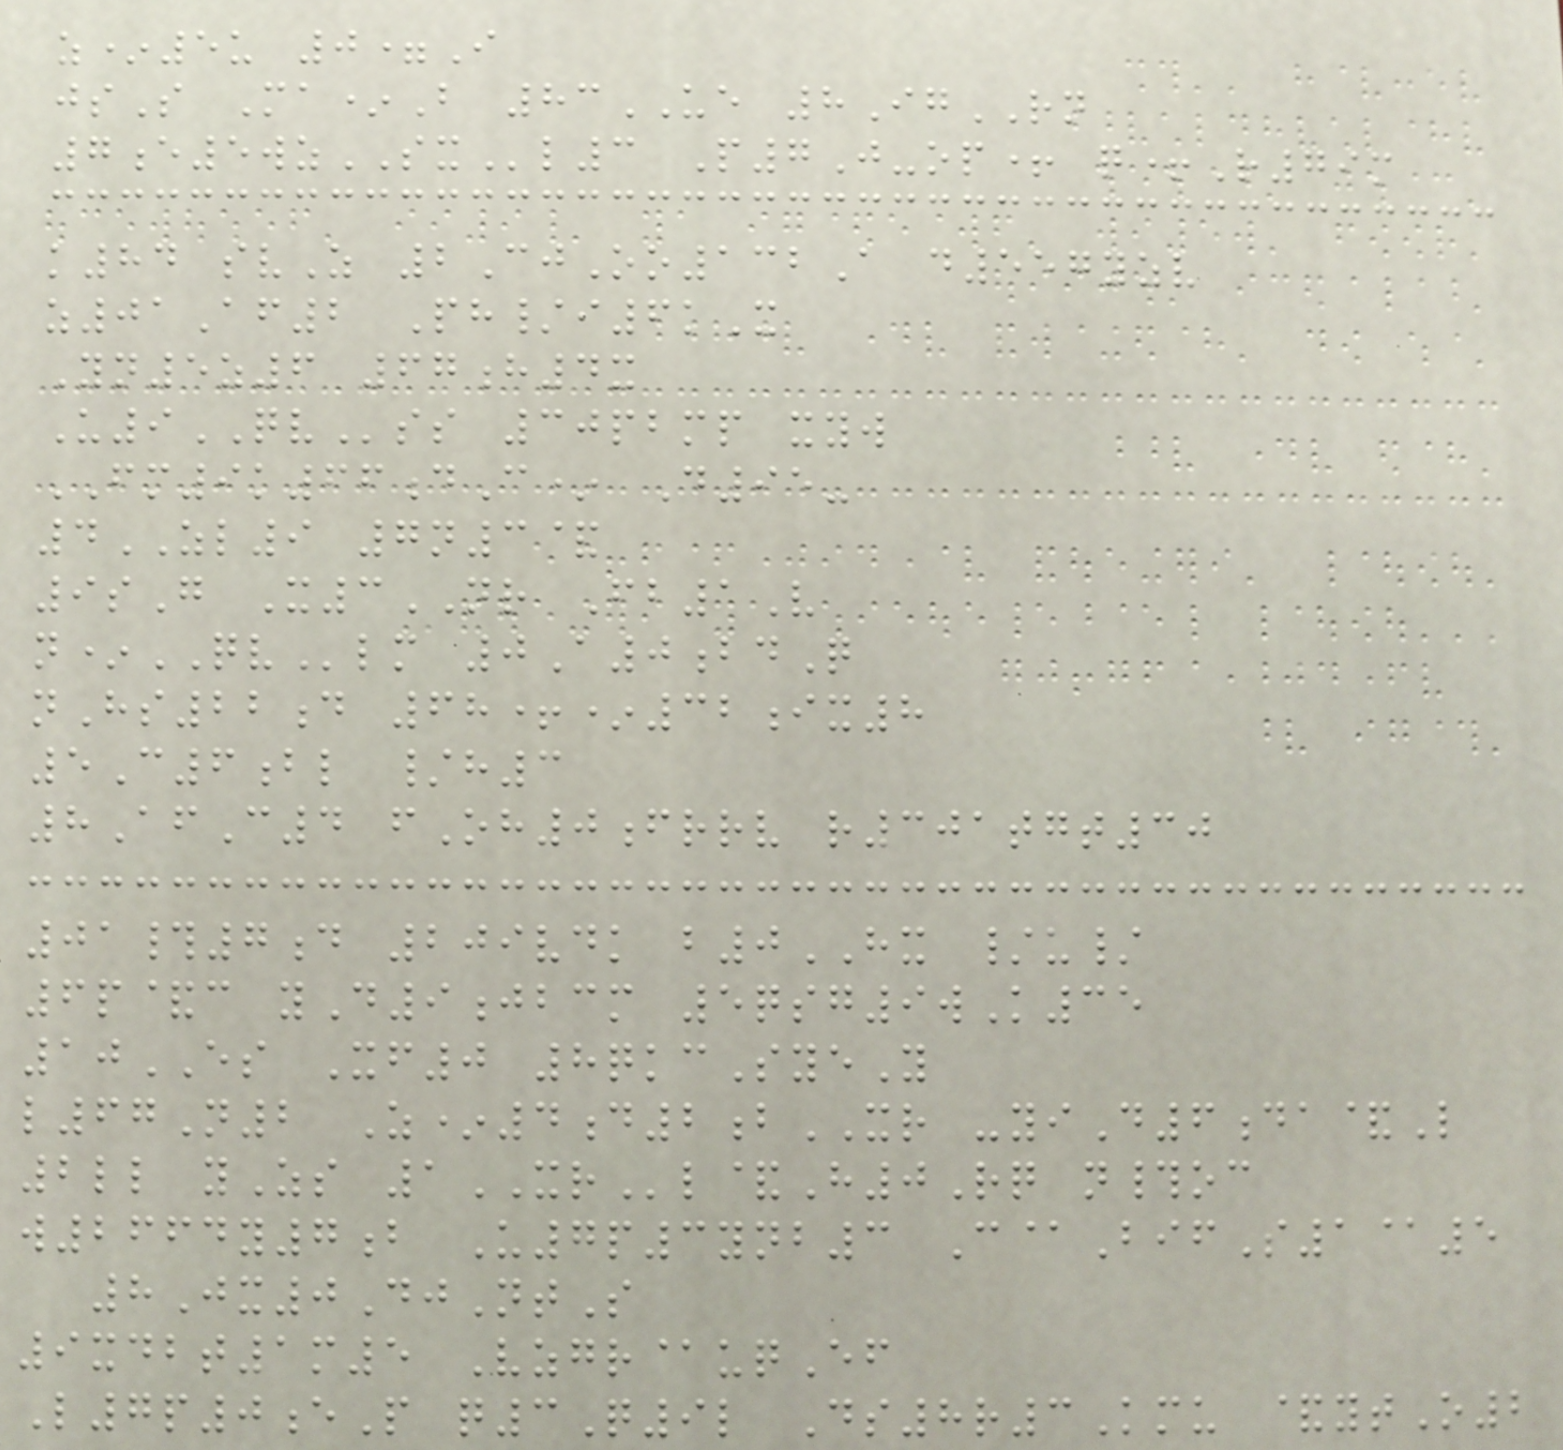z*5u 0=I
jsS Ma*B 83UE 8IgRN
7e5wzSXl3 P7J-op+ q+R79m
k84 svZ 2CjOo132A d557yzv
z01Af2 Ph/i6kX
Yn5z6 67h4x
U9QVss 30pbmp xyw
FM9k66dC* D95-
4ZL9 7n3&
9sG X3NR Fb1V
n*QVlm 0A0bdQ
nHs22d 68+*32ix8
5C6bl /h3
8AfC4 fOh0frrv r301tgt30
01#7d 209vdk b0HX /u/
6p&c yD9jbcm 5qsg9wK35
10ES Xf0 8qkcSyeY
l67N2 Z*4d2bXR -yiD6da&L
2ll yZs 1XRl&H0Rq n#oc
w2664y7b U7p3ynb3 C@BifS1@5
8Jx0DjNtS
9xdbt1m5 Vzgr@uqEf
L7p0eP q3Q9l Ds8r3Kmu &ytO2
